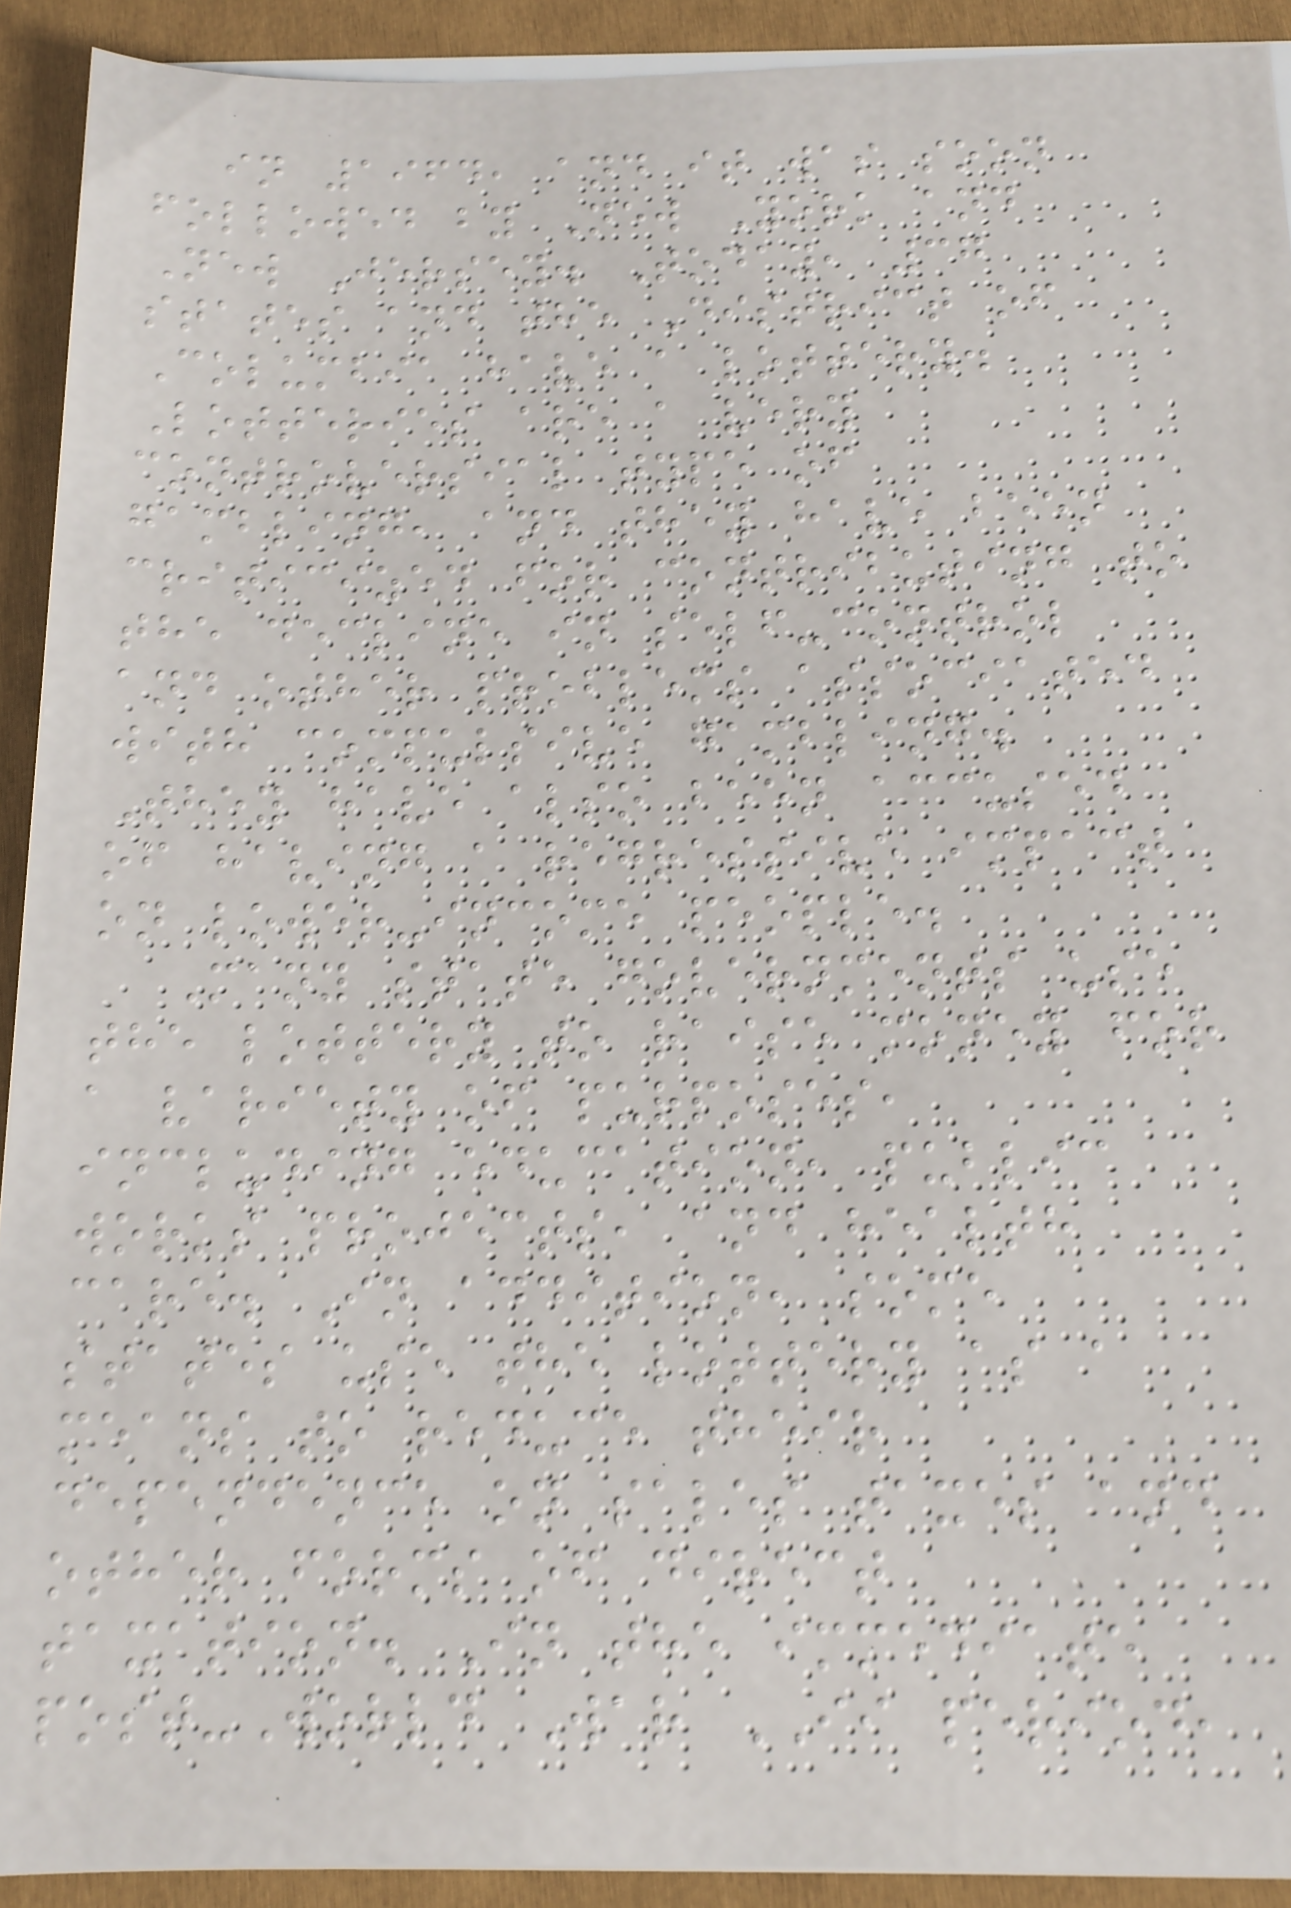in 1964, and it was soon
followed by New York and
New Jersey. Today, 37
states and the District of
Columbia have a lottery.
Lotteries are a very
controversial type of
gambling, and they have been
criticized for contributing to
the decline in self-control
and other problems associated
with compulsive gambling.
They have also been accused
of having a regressive impact
on lower-income people.
Many state governments use
the lottery to raise money for
a variety of purposes,
including education, public
works projects, and health
care. In addition, some
states use the lottery as a
means to reduce their
dependence on sales taxes and
other forms of direct
taxation. In the immediate
post-World War II period,
